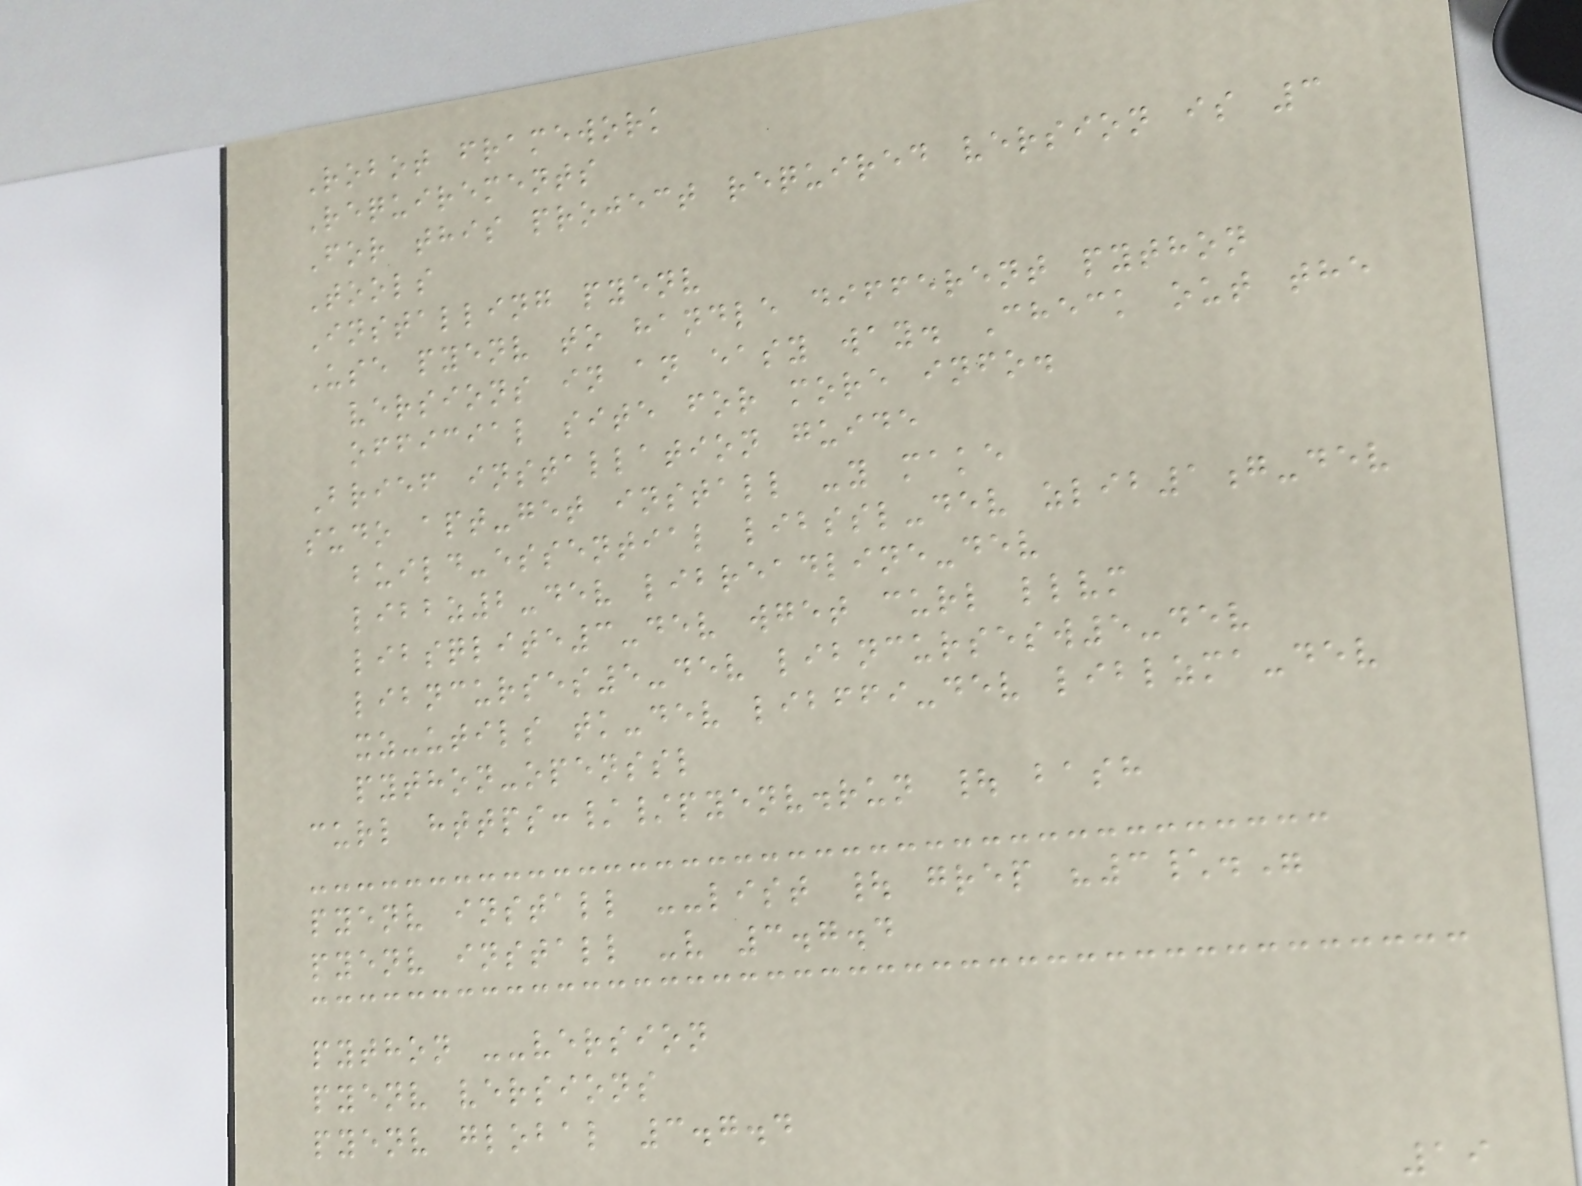Robot framework
Requirements
For this project required version is 3
Tools
Installing pyenv
Use pyenv to handle different python
versions in an easy way. Check out the
official site for more info.
Brief installation guide
sudo apt-get install -y make
build-essential libssl-dev zlib1g-dev
libbz2-dev libreadline-dev
libsqlite3-dev wget curl llvm
libncurses5-dev libncursesw5-dev
xz-utils tk-dev libffi-dev liblzma-dev
python-openssl
curl https://pyenv.run | bash
pyenv install --list | grep "3\."
pyenv install -v 3.7.4
python --version
pyenv versions
pyenv global 3.7.4
19
